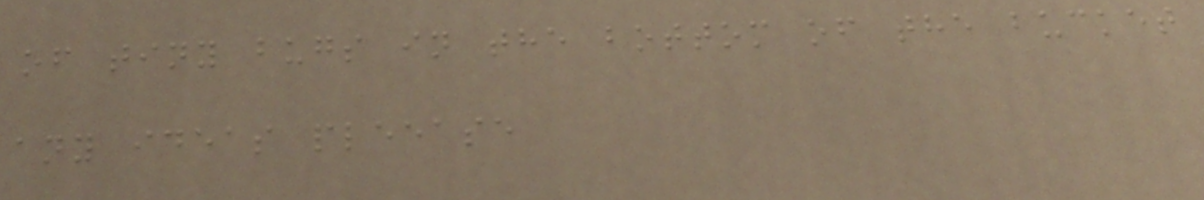of tiny bugs in the bottom of the bucket
any ideas pleease
